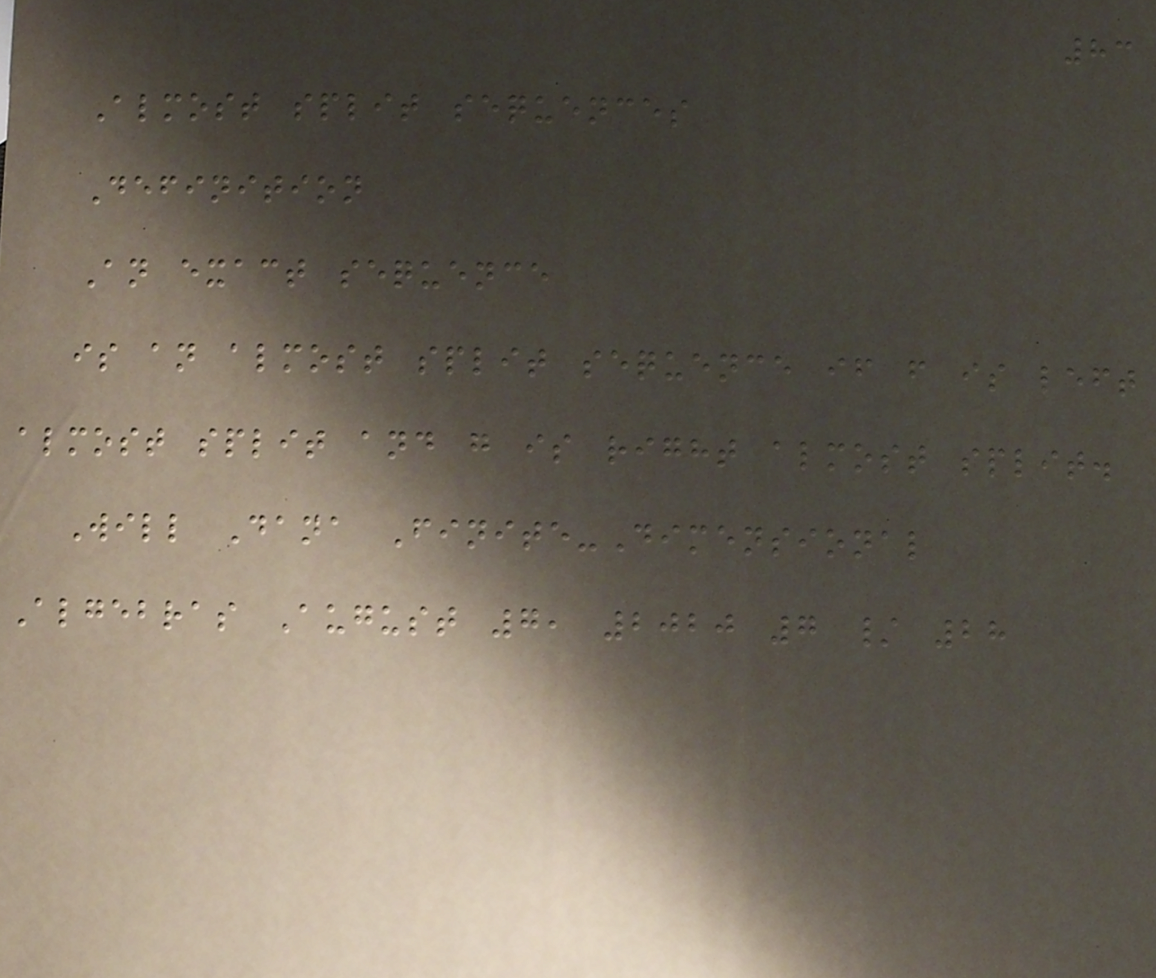83
Almost split sequences
Definition
An exact sequence
is an almost split sequence if f is left
almost split and g is right almost split.
Will Dana Finite-Dimensional
Algebras August 7, 2020 7 / 28
